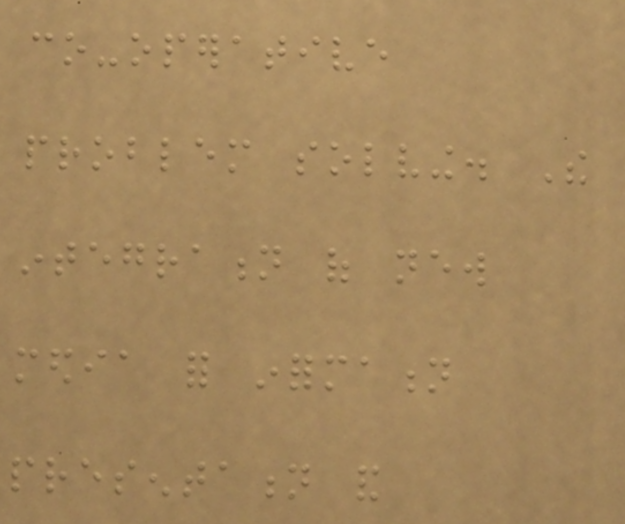co-operative
problem solving. The
integration of new
media for information
presentation and
